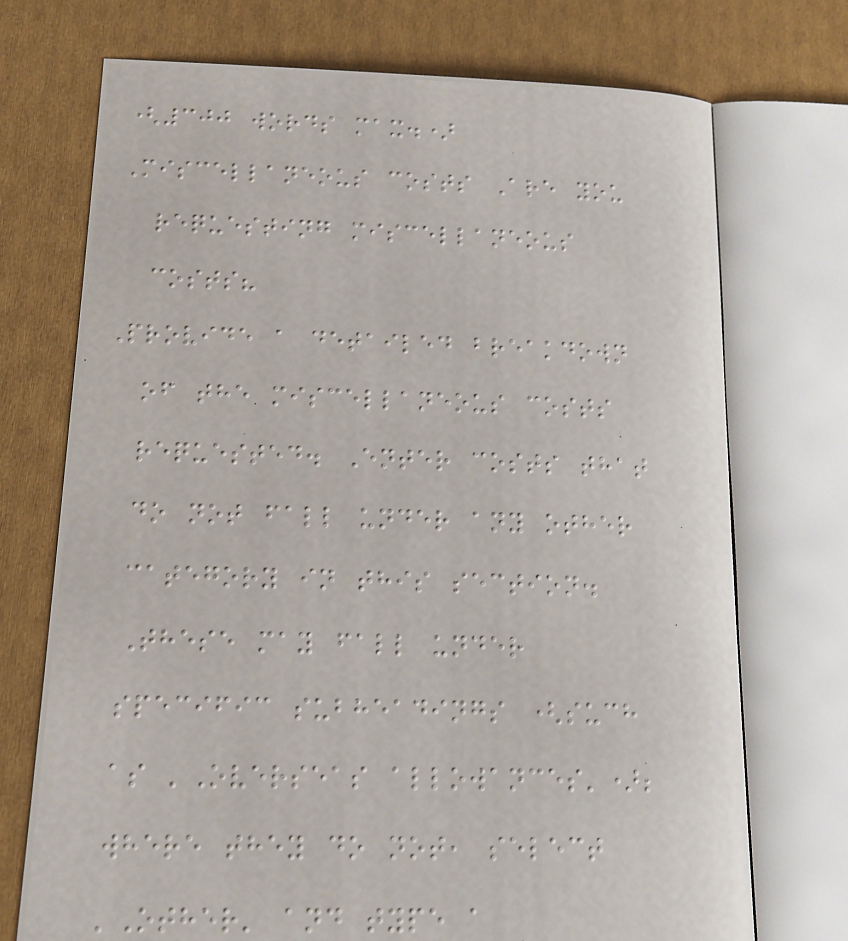(300 words max.)
Miscellaneous costs Are you
requesting miscellaneous
costs?
Provide a detailed breakdown
of the miscellaneous costs
requested. Enter costs that
do not fall under any other
category in this section.
These may fall under
specific subheadings (such
as 'Overseas allowances');
where they do not, select
'Other' and type a
